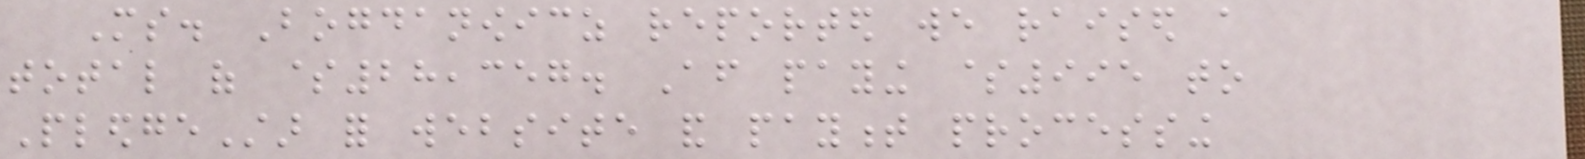Ms. Bogdanowicz reported we raised a
total of $28,357. After paying $995 to
PledgeStar for website and payment processing
